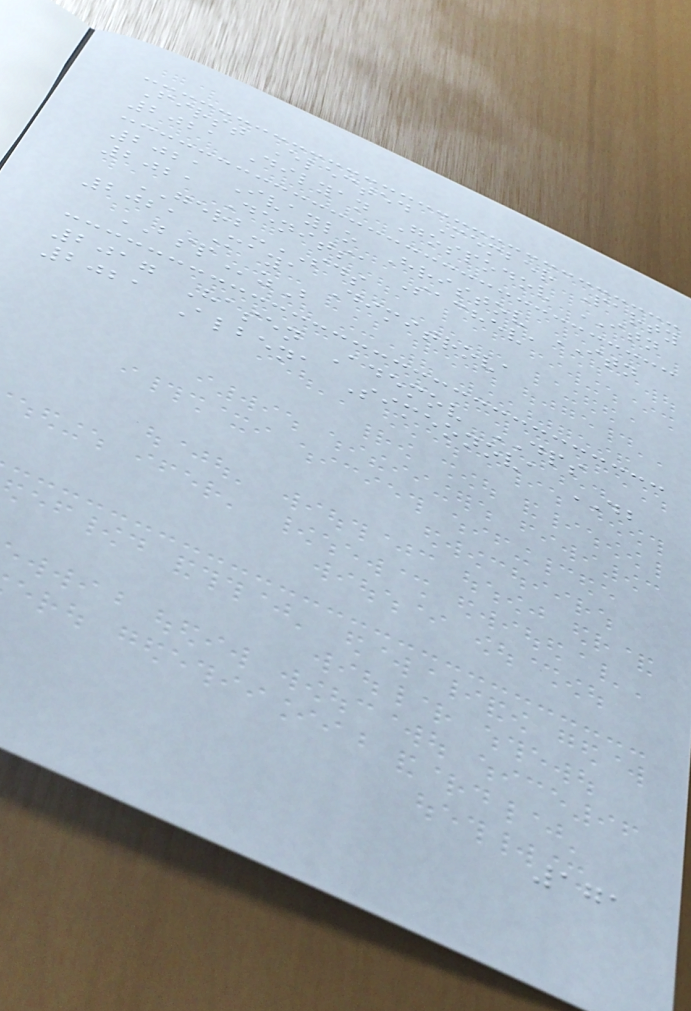First Elected Member Party
2021 Dilyan Gospodov ITN
2021 Ivaylo Hristov ITN
2021 Denitsa Sacheva
GERB-SDS
2021 Maya Dimitrova
BSPzB
2017 Hasen Ademov DPS
2021 Albena Simeonova DB
171
